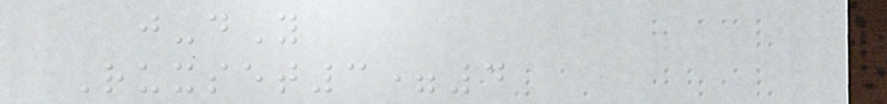j-dY
Ruxset3=4
